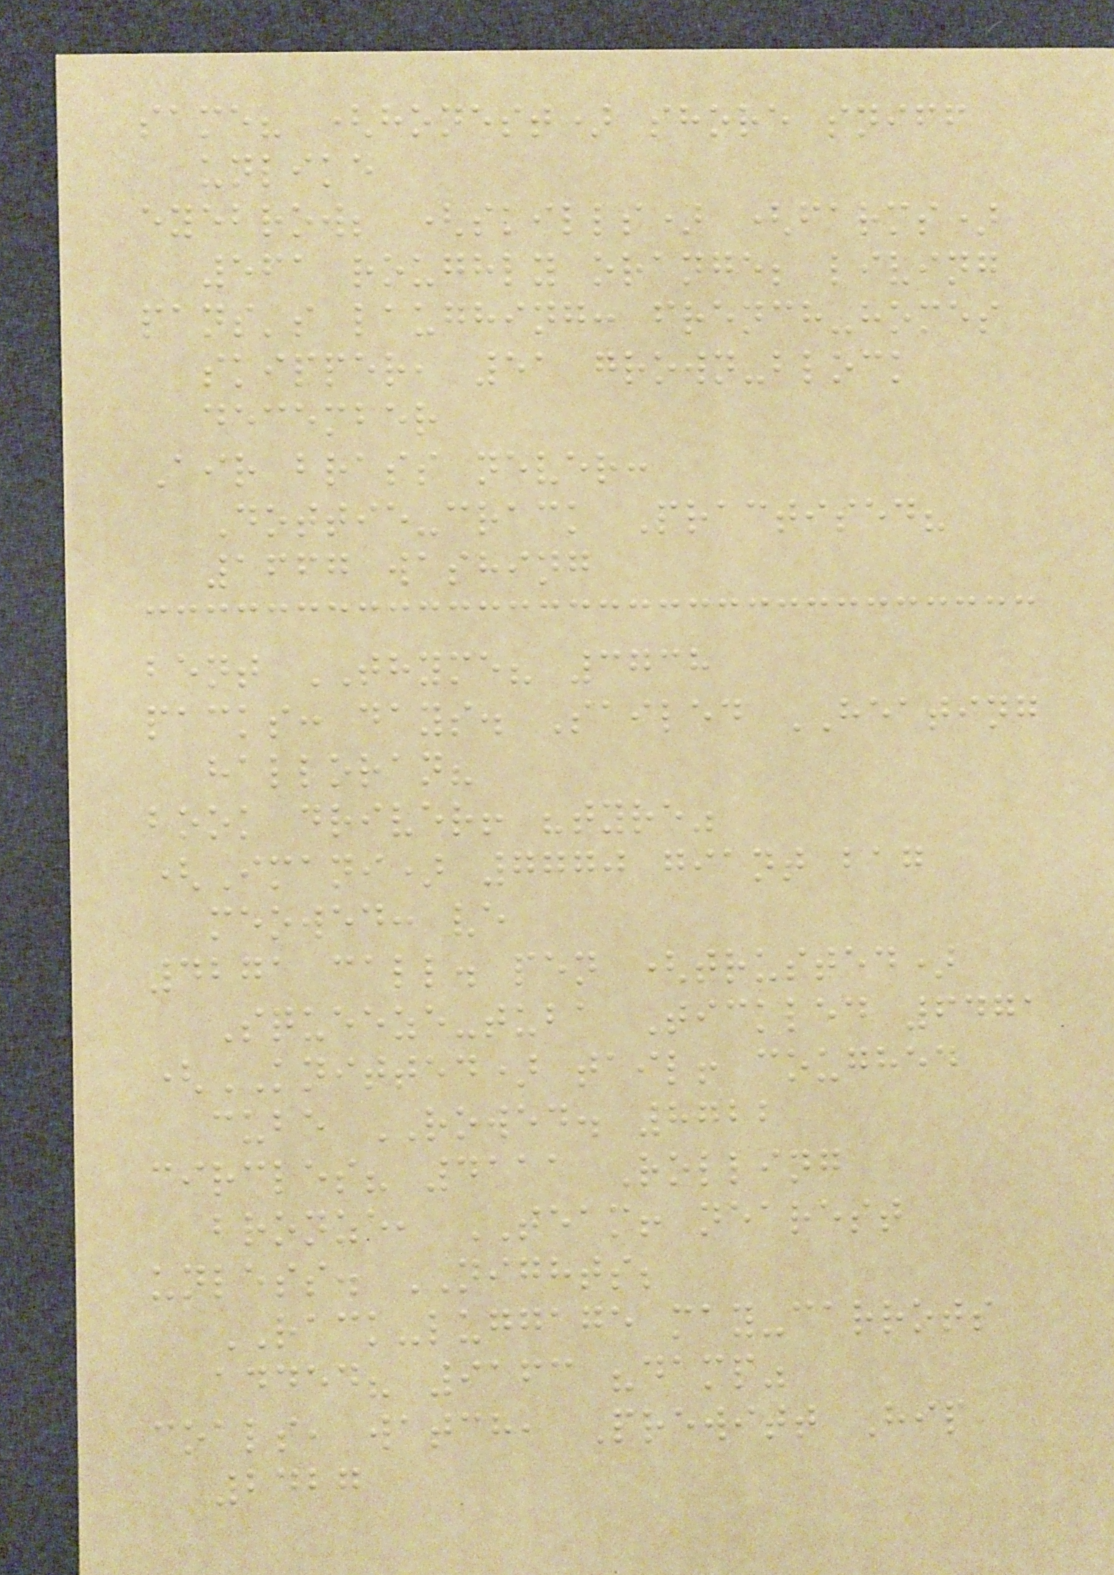same? (honest) shore sniff
unlike
eyebrow; (skills) (farms)
561 roughly orange; living
pans's laughing: french-homes
skipper, 51 grown-block
december
Air brass never:
Dottie-crack Practised?
1667 washing
bent THYME? 3738
packs: days. Sailed HEATING
halloran?
book driver! "tyre"
(Imani) 7770 giant bag
meowed: ve
4271 call. pen (trusted)
Squeeze-tuba Tickled 6471
(KNITTED) tail! coughed
cube ROWED. 8722
circles? 4111 Rolling
bronze, TEAM! nearest
unless. NIGHTS;
RACK-luggage may-carrots
added? 9163 "damp"
coals, watch, Prewitt Hip
2427
